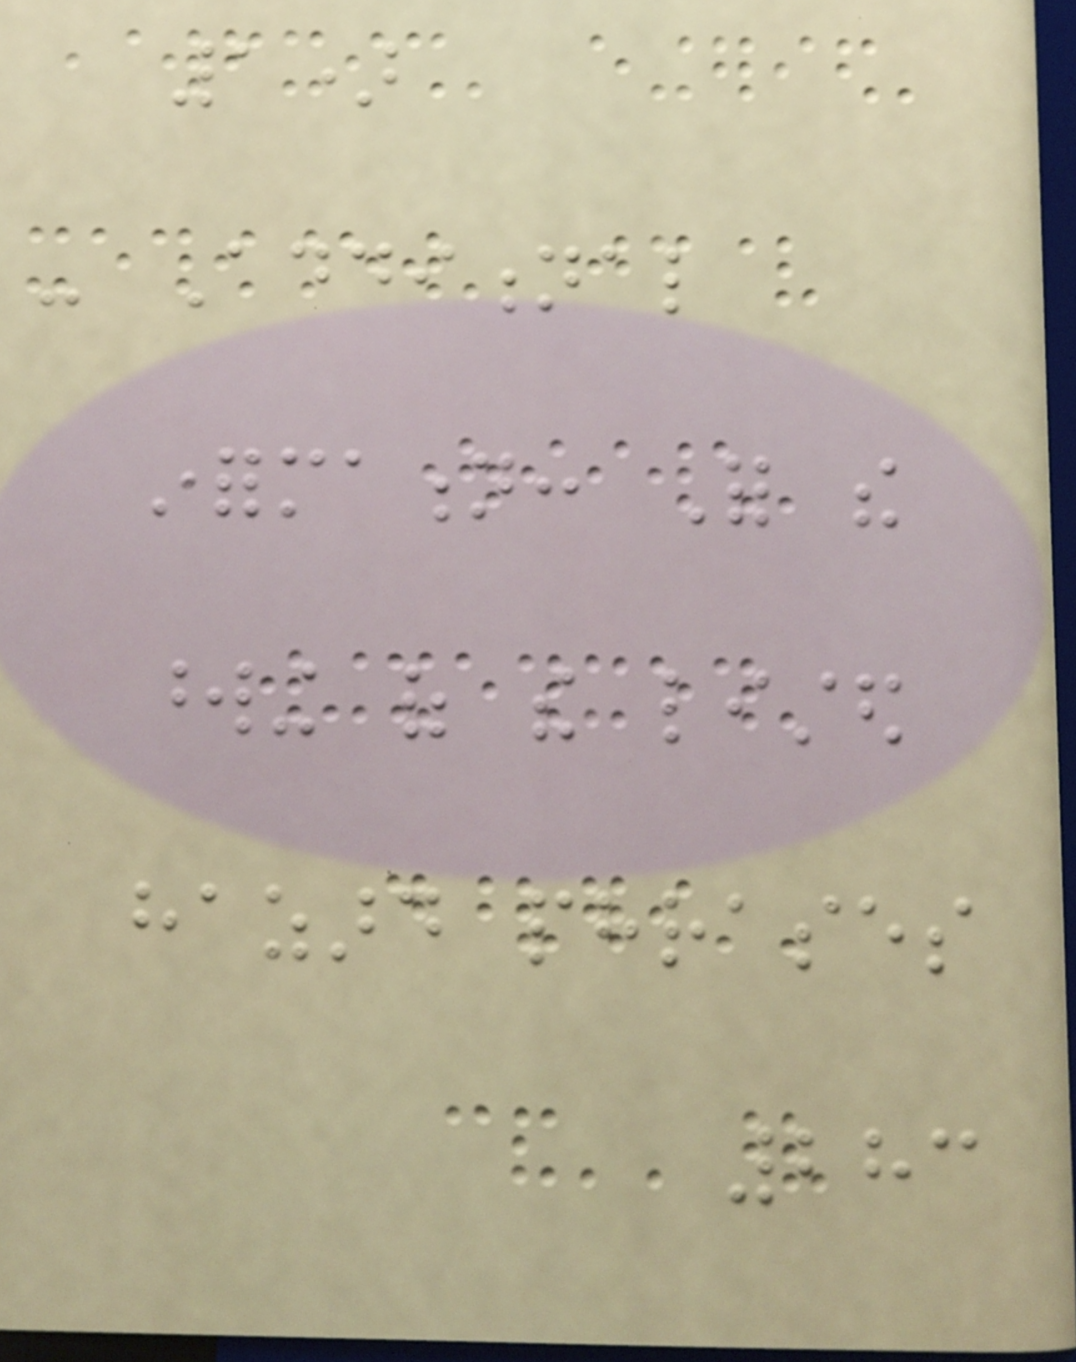1)
- Additional
information: For the
wording of the listed
hazard phrases
283
